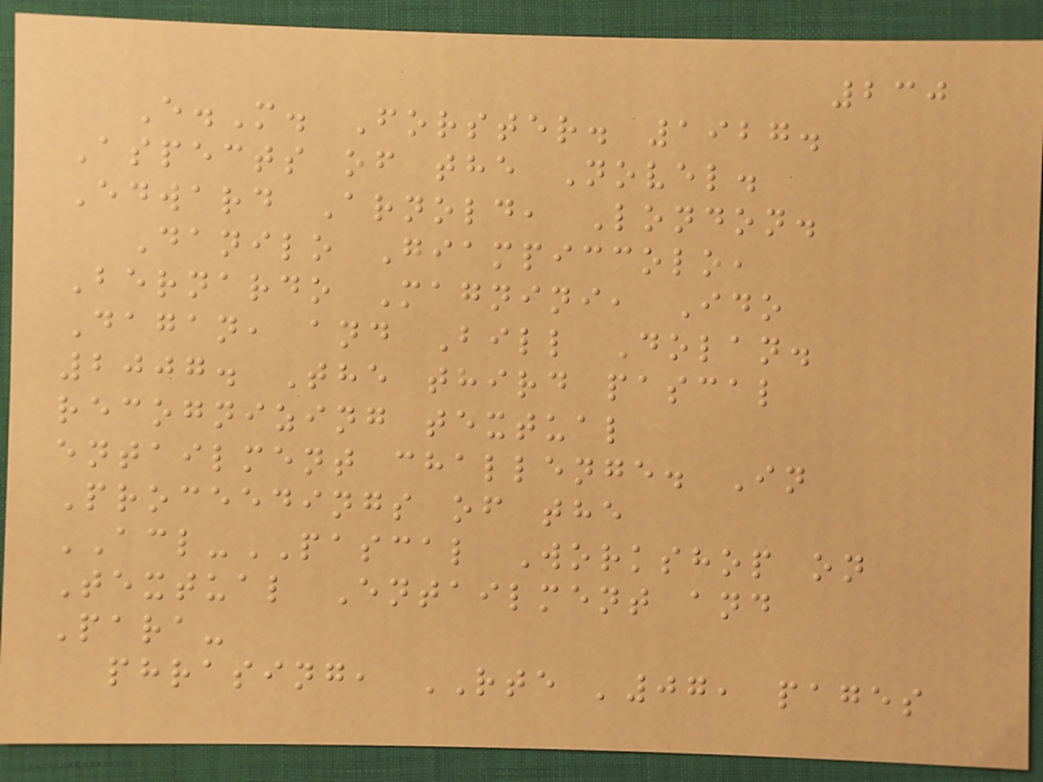230
E.M. Forster. 1927.
Aspects of the Novel.
Edward Arnold, London.
Danilo Giampiccolo,
Bernardo Magnini, Ido
Dagan, and Bill Dolan.
2007. The third pascal
recognizing textual
entailment challenge. In
Proceedings of the
ACL-PASCAL Workshop on
Textual Entailment and
Para-
phrasing, RTE '07, pages
